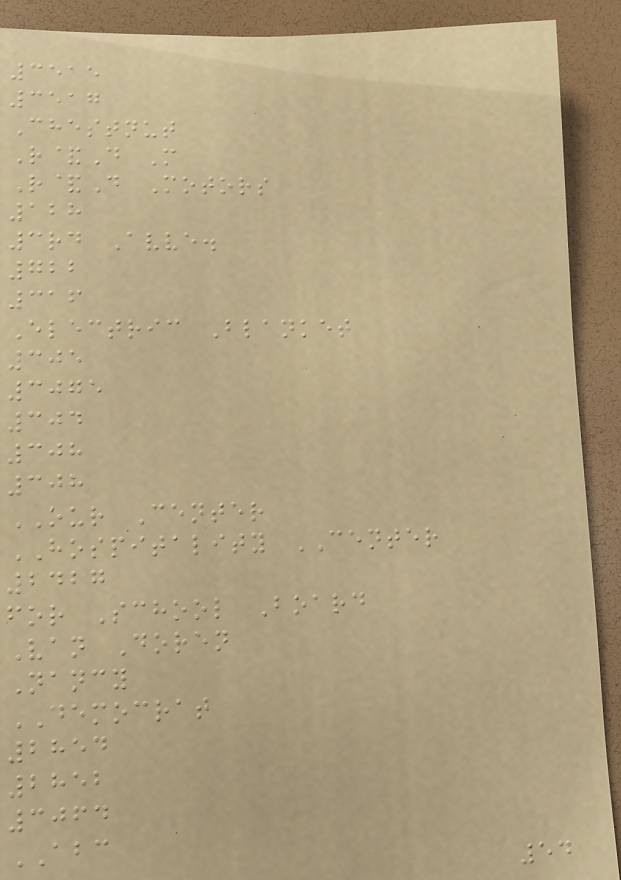3515
3517
Chestnut
R&D M
R&D Motors
128
3rd Avve.
722
316
Electric Blanket
305
3075
304
308
308
OUR Center
HOSPITALITY CENTER
2427
for School Board
Van Doren
Nancy
DEMOCRAT
2854
2852
3064
ABC
54
